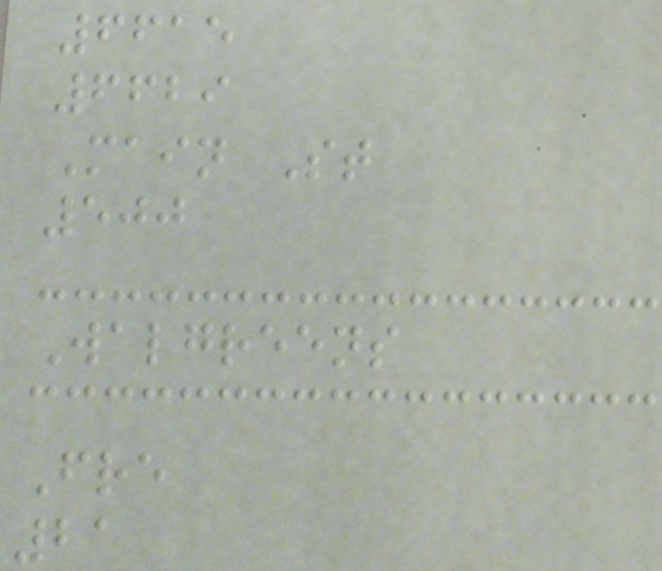6615
6629
Main St
500
Walgreens
Fre
21
